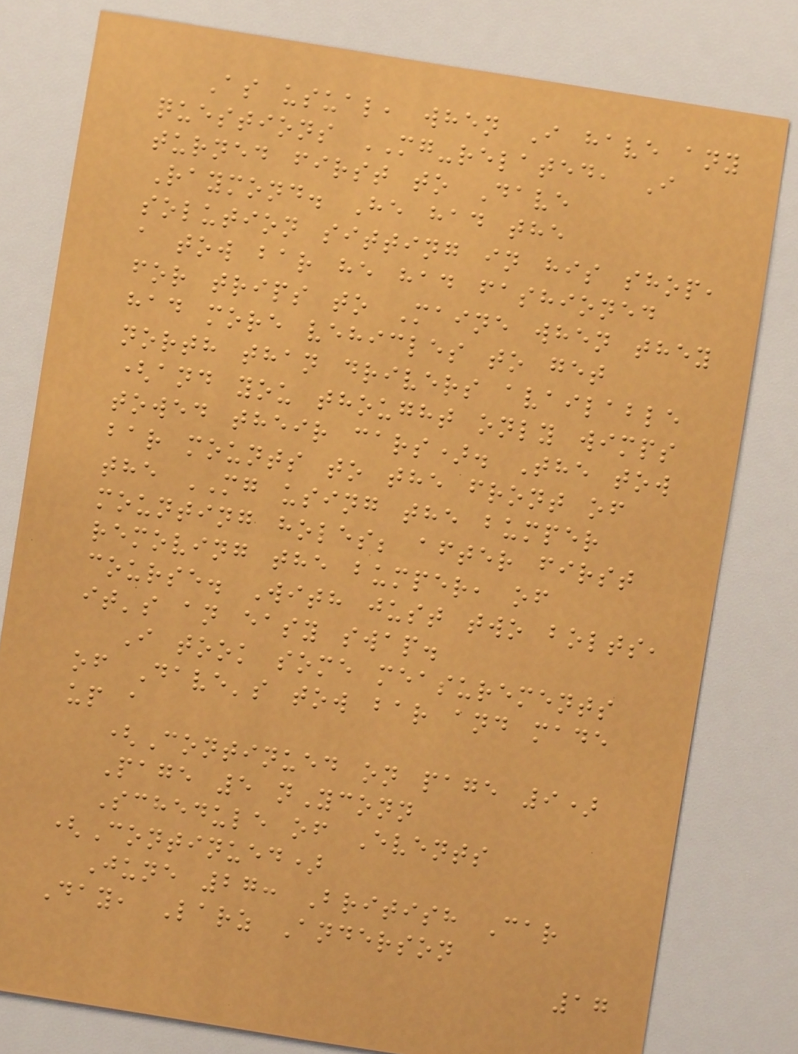As usual, when I have any
questions MG-related, I
turned first to Dave
Raymond. He had the
solution sitting in his shop,
a tow bar he had fashioned
for trips to Maine when they
had more vehicles to get
north than drivers available
(and you thought only wimps
towed their cars). The tow
bar mounts to the front of
the MG using the bumper
mounting holes; after first
removing the bumper, of
course. With just two bolts,
it's an easy swap.
I took some measurements
of Dave's tow bar and made
up a
(Continued on page 9)
Page 5 nYconn
Schedule of Events
(Continued)
June 27: British Car
Day, Larz Anderson
17
